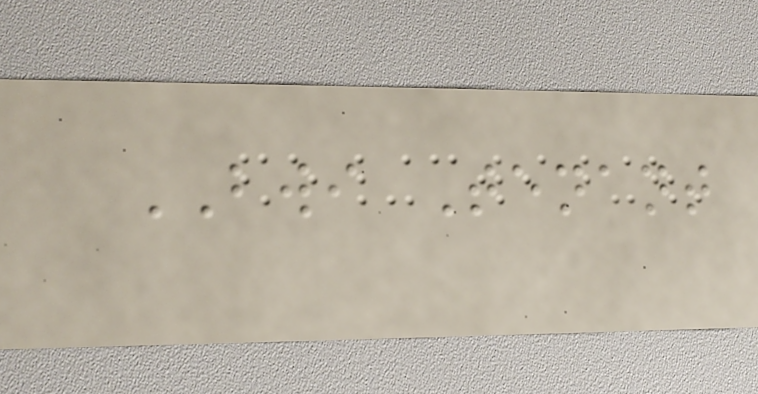BWI Tenant
